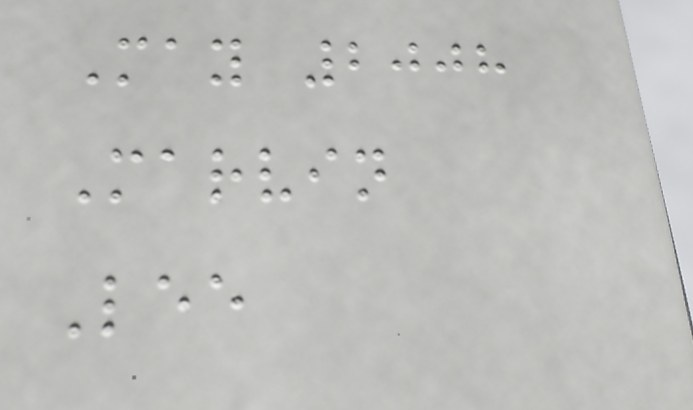May 2008
Marvin
Lee
